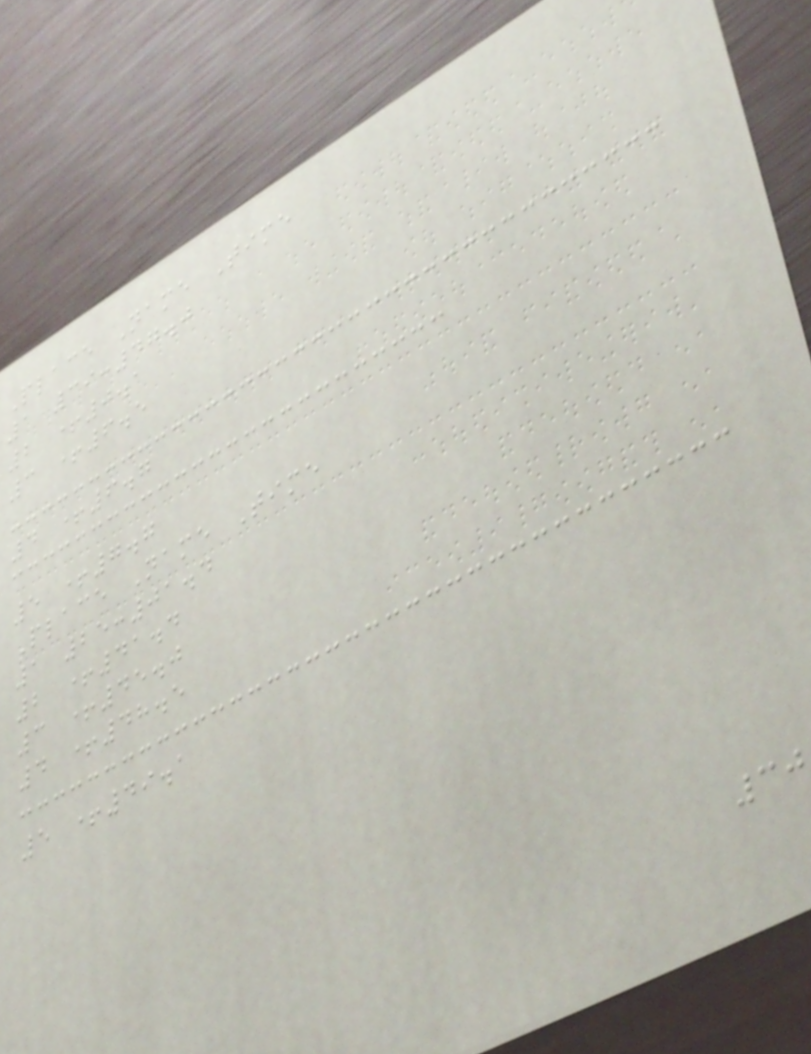Place Name Time
1 39:47.0
2 +0.1
3 +6.5
4 +6.7
5 +7.7
Place Name Time
1 25:01.4
2 +41.4
3 +45.0
4 +48.5
5 +49.1
30
